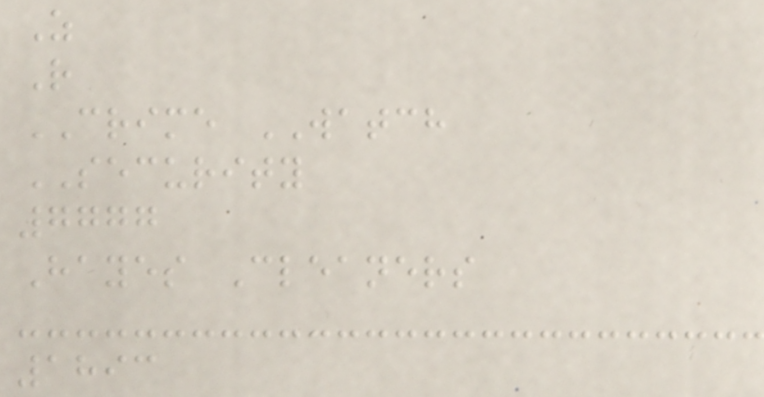Z
R
CRIME WATCH
SECURITY
7777
Hayes Cleaners
1893
